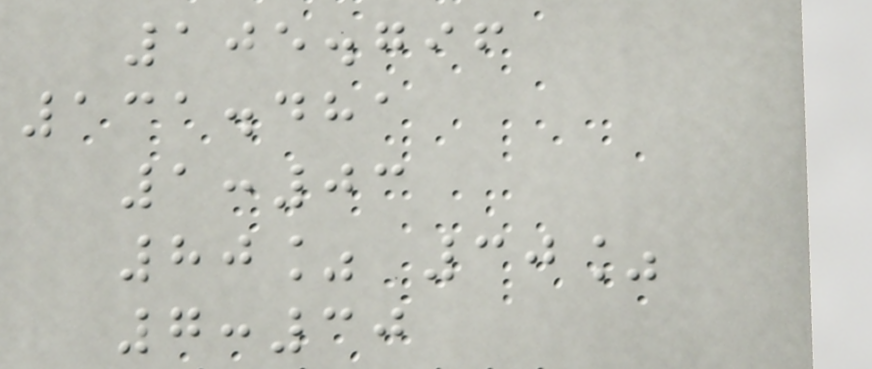105.796
131.481
1:03
80% 30%
7:30
